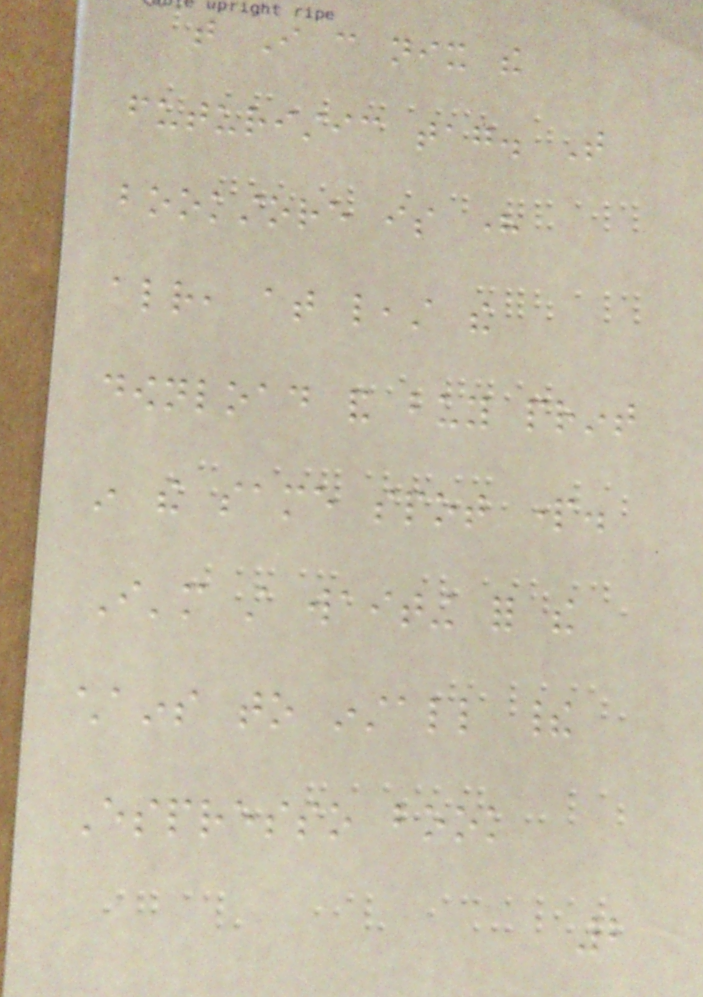that I can nix the
futuristic tag. That
bookstore is here
already, at least the
download and buy print
in the same spot part.
I'm still waiting for the
chains to install their
Espresso book
2
